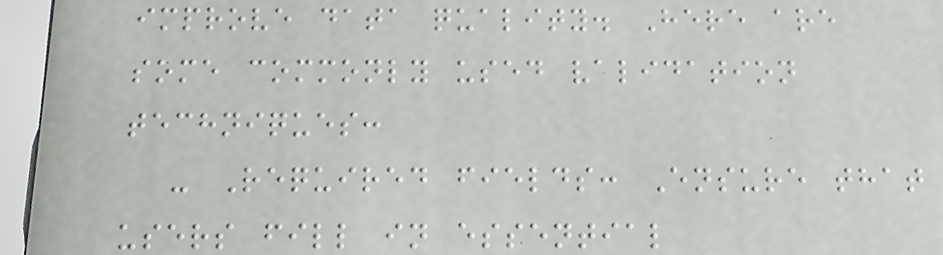improve data quality. Here are
some commonly used validation
techniques:
- Required fields: Ensure that
users fill in essential
